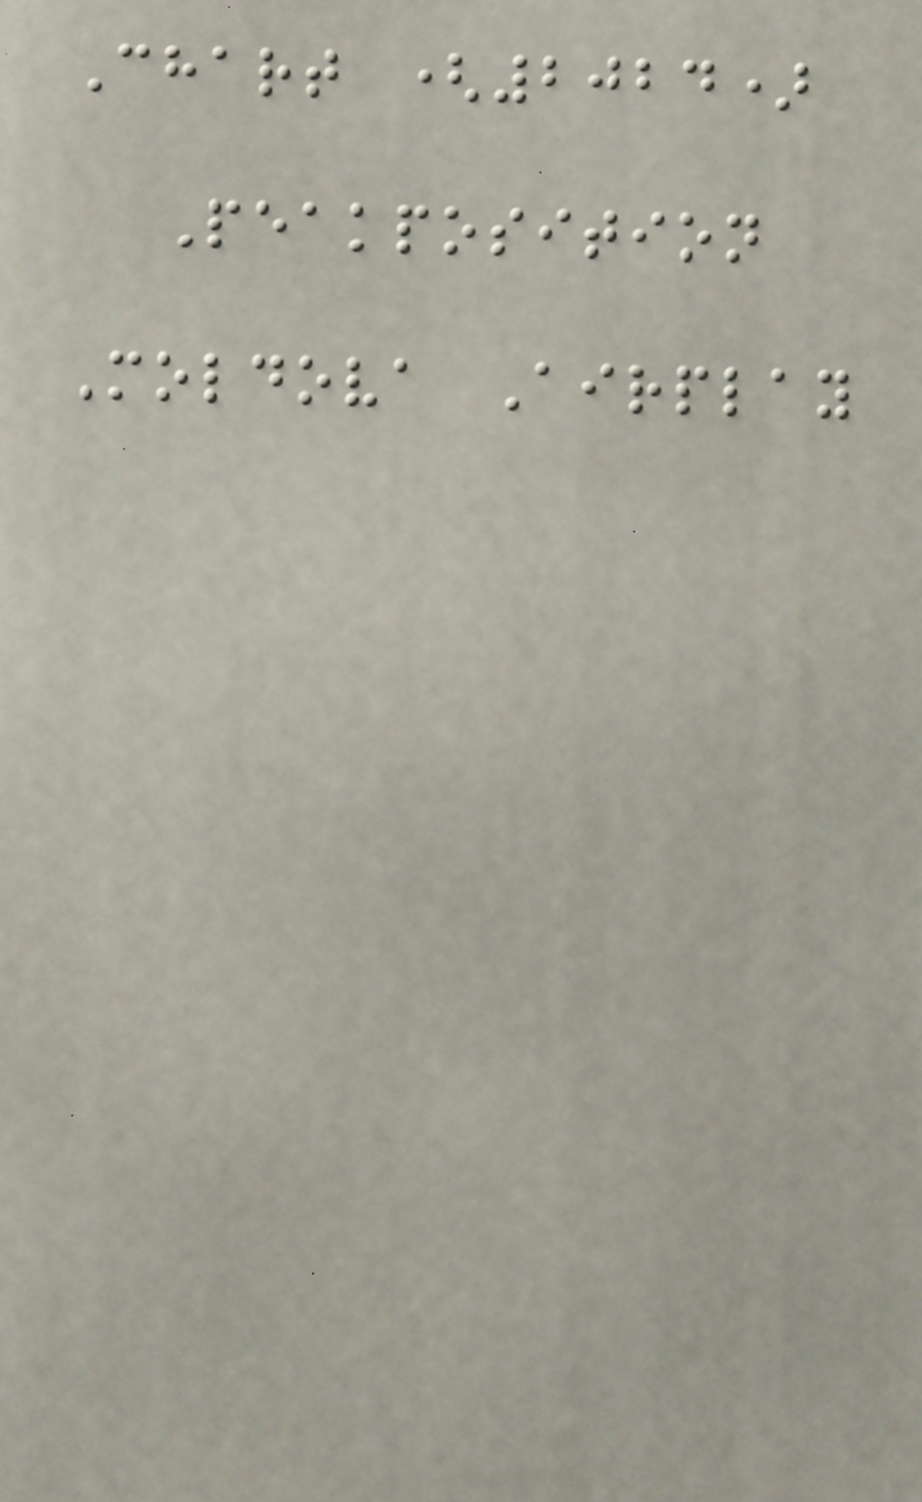Chart (2024)
Peakposition
Moldova Airplay
